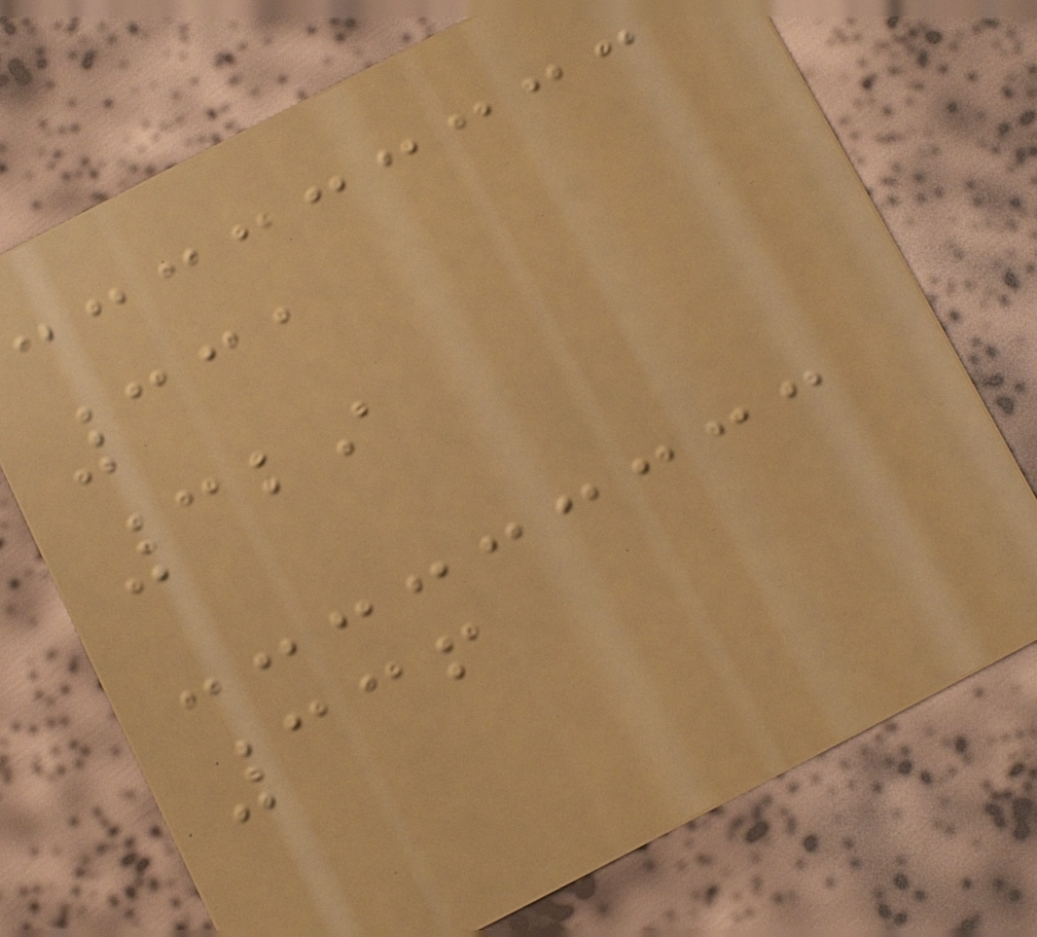331
329
336
